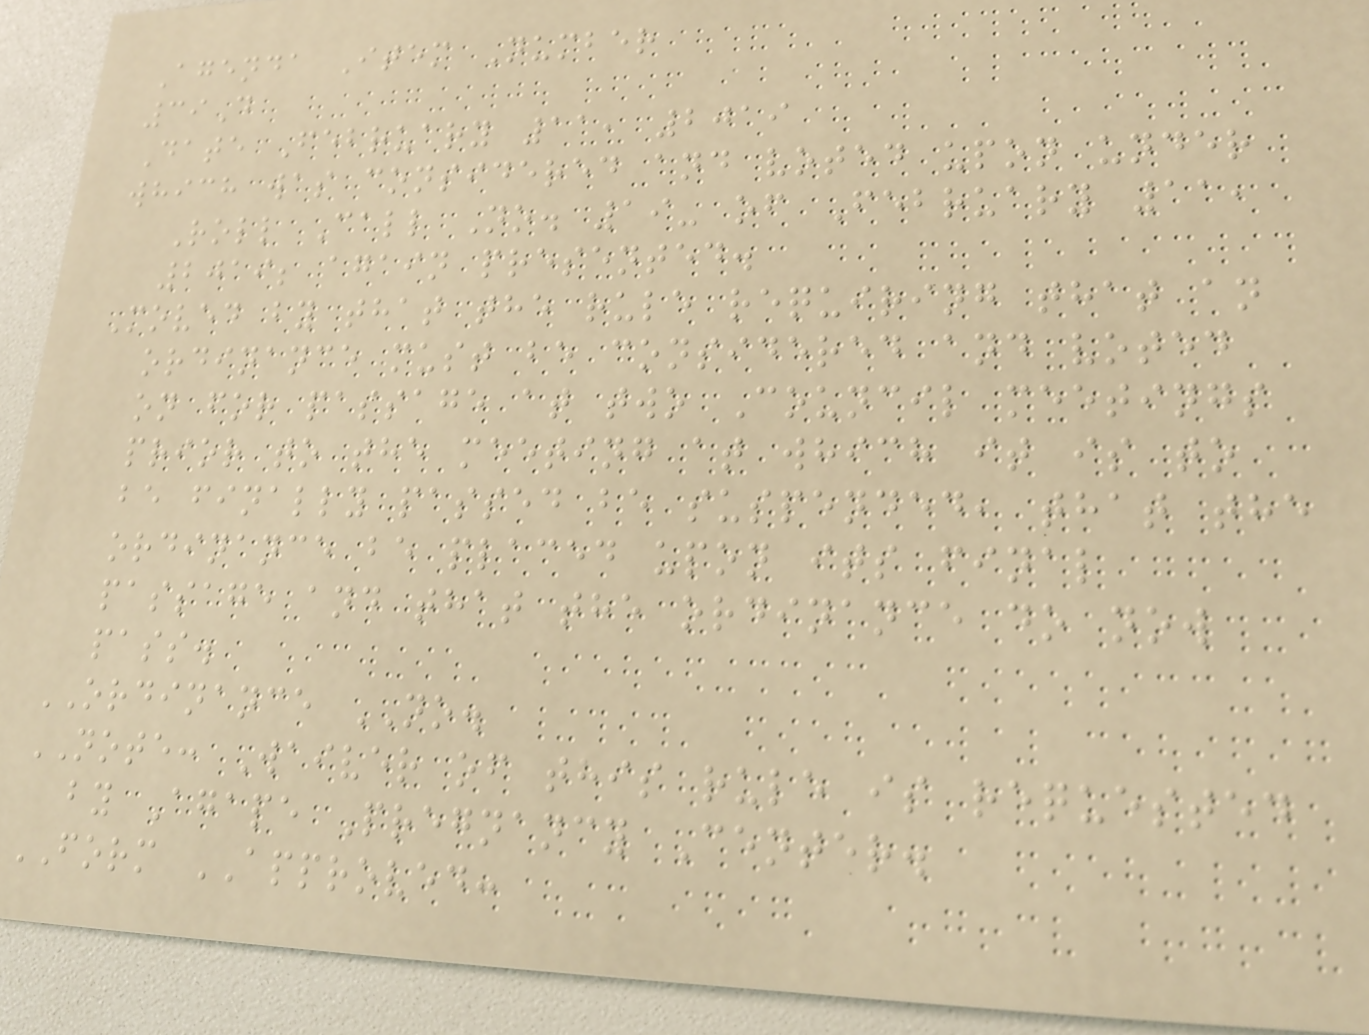Agenda Item Number
39D
Date February 11, 2019
which was considered and voted upon under
Roll Call No. 19- of February 11,
2019; again presented.
Moved by that the rule requiring that an
ordinance must be considered and voted
on for passage at two Council meetings
prior to the meeting at which it is to
be finally passed be suspended, that the
ordinance be placed upon its final
passage and that the ordinance do now
pass.
ORDINANCE NO.
NOTE: Waiver of this rule is requested
by Agape Pregnancy Center.
FORM APPROVED:
